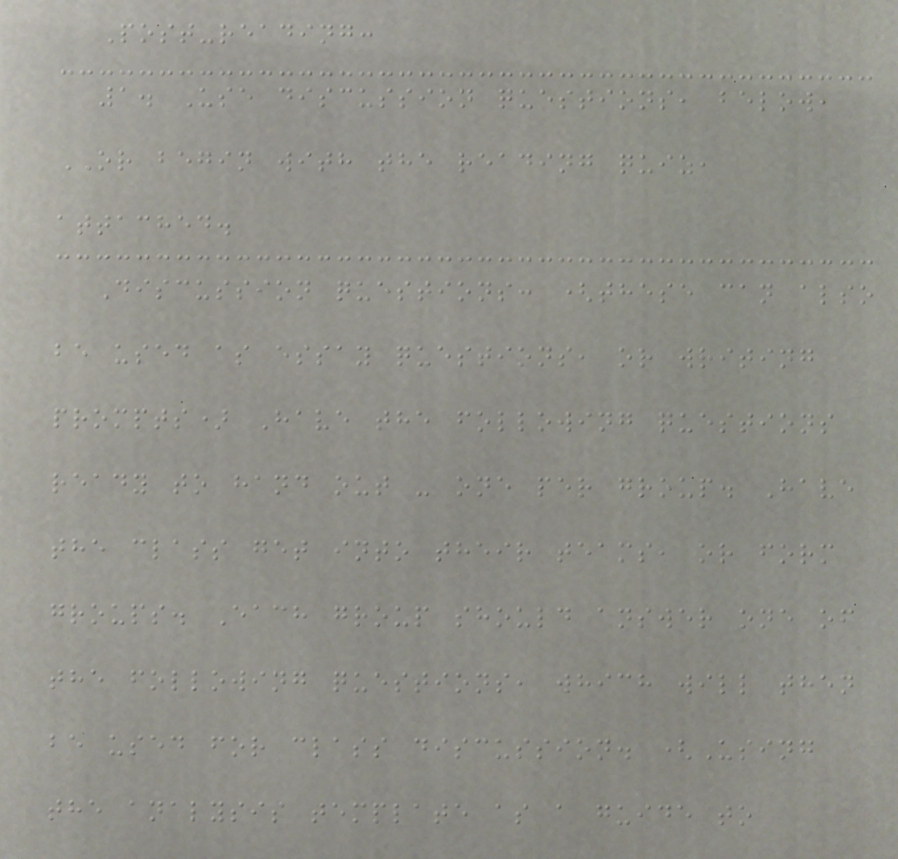Post-reading:
1. Use discussion questions, below,
OR begin with the reading quiz,
attached.
Discussion questions: (these can also
be used as essay questions, or writing
prompts) Have the following questions
ready to hand out - one per group. Have
the class get into their teams, or form
groups. Each group should answer one of
the following questions, which will then
be used for class discussion. (Using
the analysis template as a guide to
